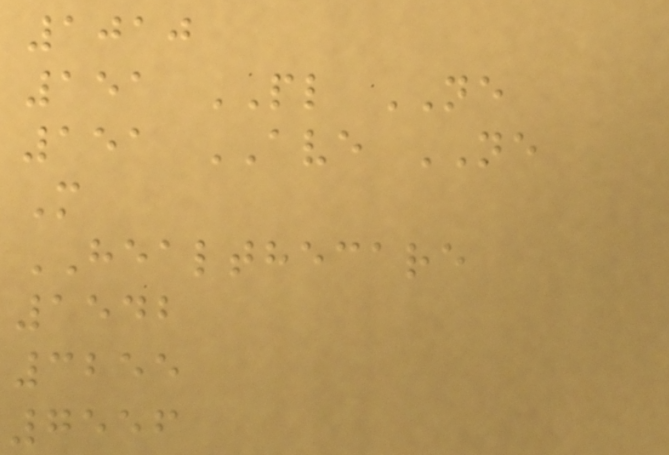1010
151 PL NE
151 AVE NE
M
HEALTHECARE
1542
3255
7556
